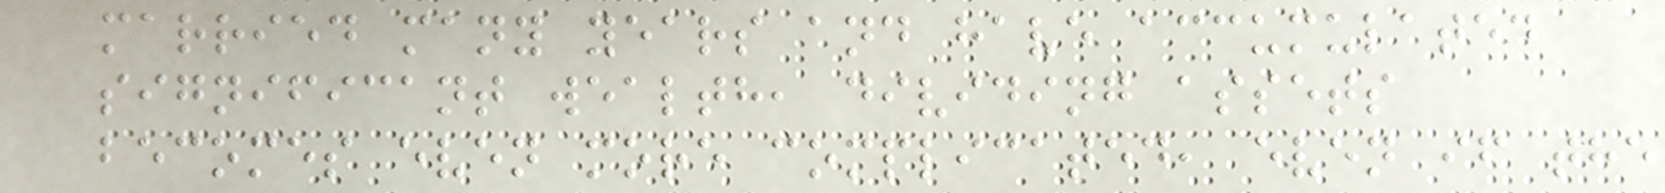married many years and have accumulated
significant wealth, dividing assets
becomes even more complicated, even if the
